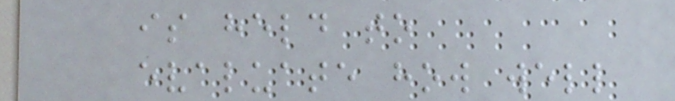is held to
evaluate how well
